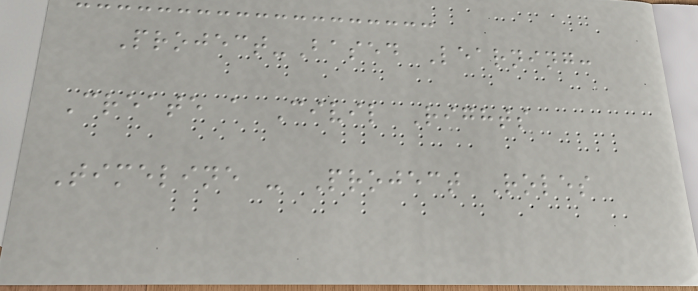Project-Based Learning:
Create a Civil Rights
Timeline - Project Roles
